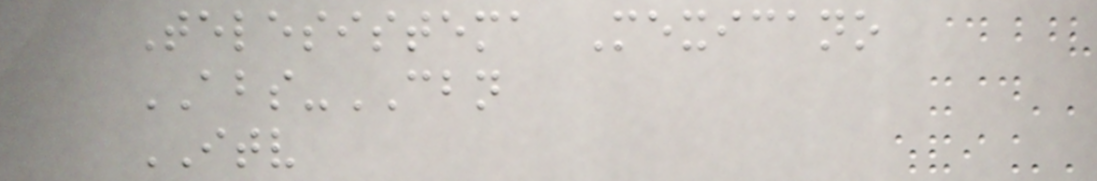Telesistema Mexicano
ABS-CBN
ITV
